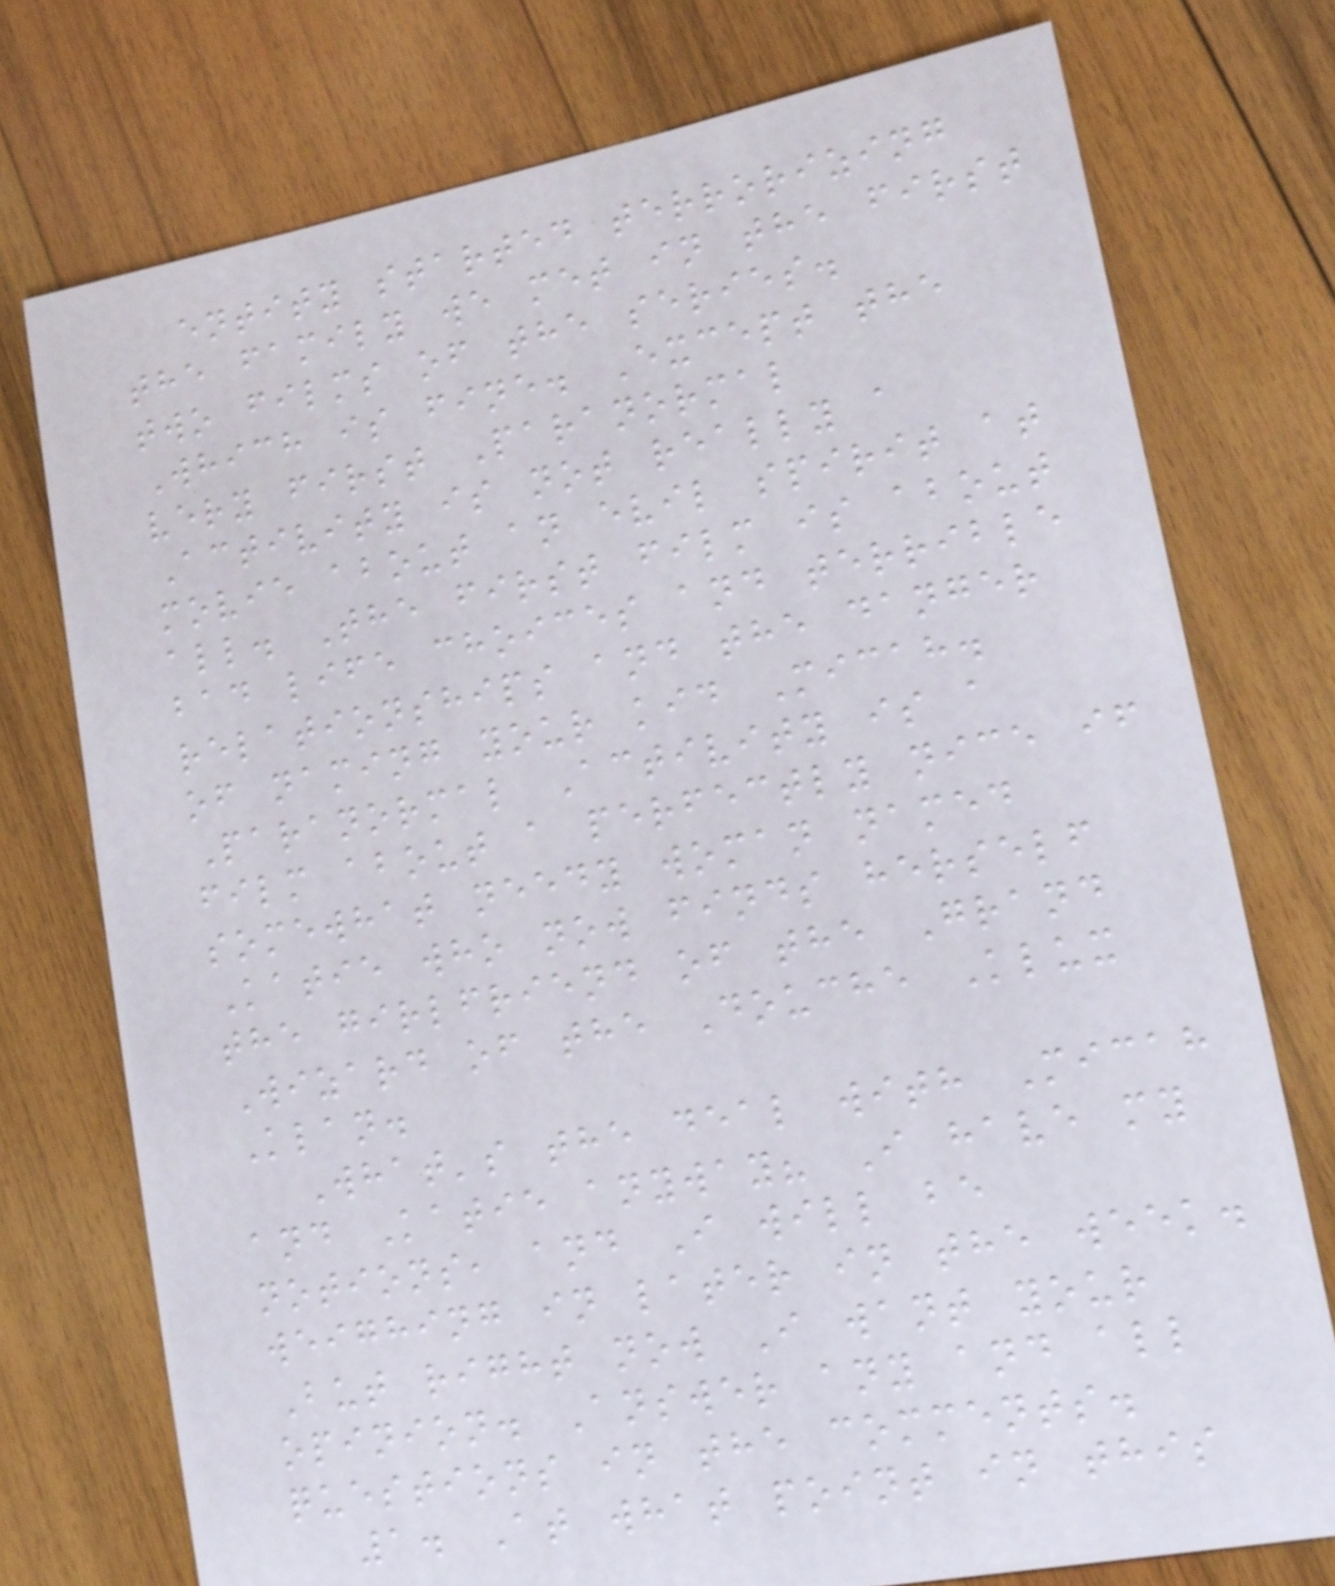entity started terrorizing
the family we met in the first
two films of the series.
Which is fine. Except the
very first Paranormal
Activity is not really a
movie about an evil spirit at
all. The first film is about
bad life choices and terrible
relationships and the danger
of naming your kid Micah.
Paranormal Activity is a
film about a perfectly nice if
somewhat needy woman named
Katie who now finds herself
the girlfriend of the Grand
Wizard of the Douche Klux
Klan.
What's the deal with Micah
and Katie anyway? I have my
notions, and I will be
weighing in later in the week.
But right now I want your
opinion. Answer any and all
questions in the comments.
1. At what point in this
